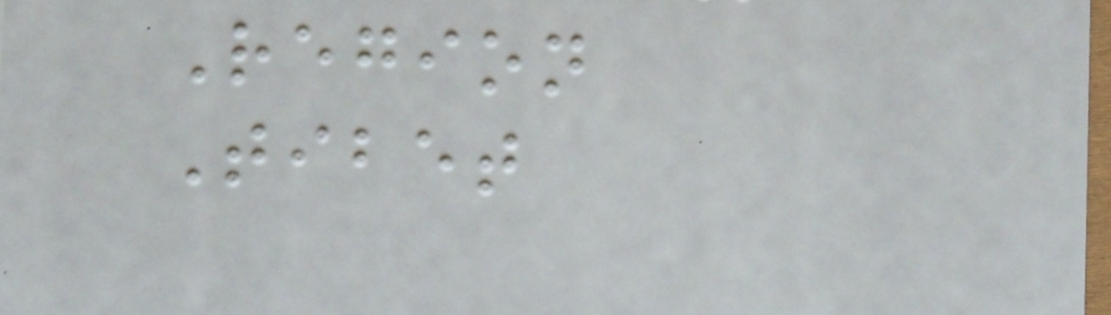Region
Tibet
